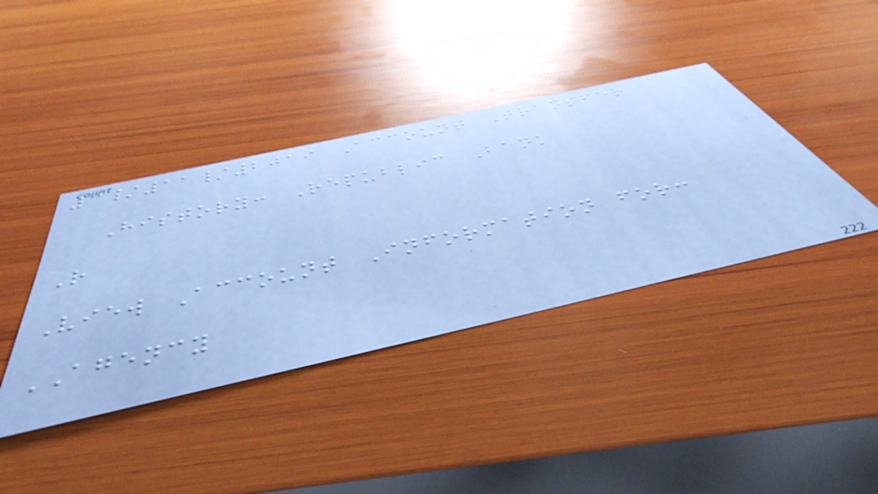3/11/2019 Account Transfer
History: Republic Bank
R
View Account Information for:
AGENCY
